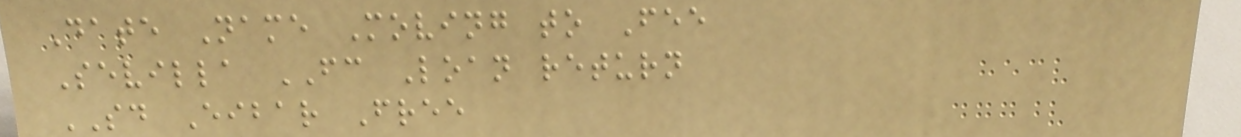Date Name Moving to Fee
Sevilla FC Loan return
SD Eibar Free
